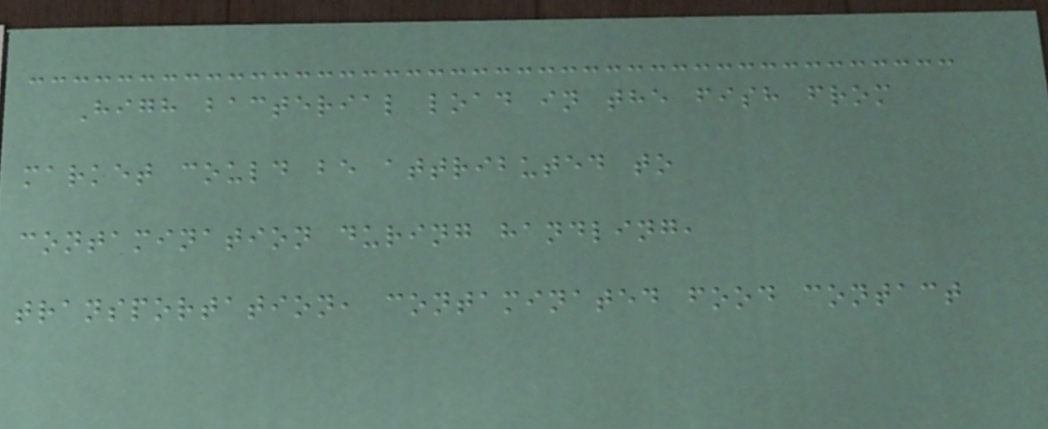High bacterial load in the fish from
market could be attributed to
contamination during handling,
transportation, contaminated food contact
